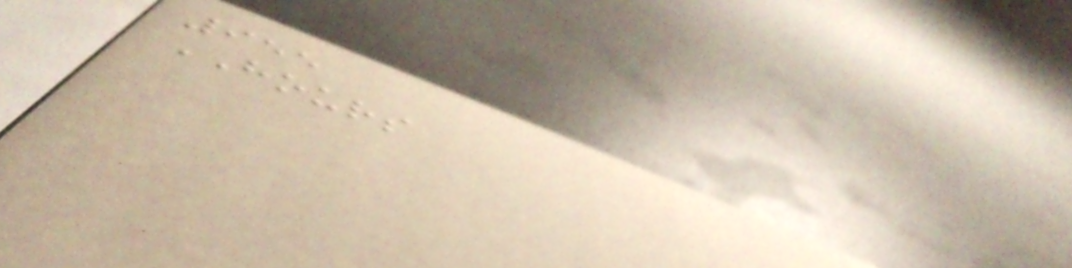955
HOURS
